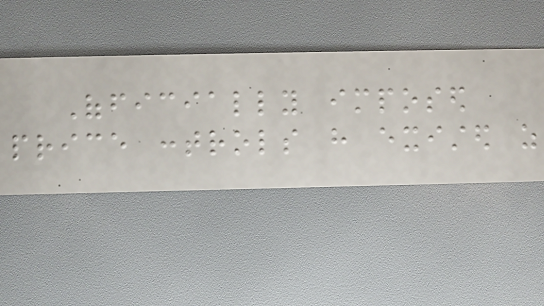Officially imposed
price controls have existed as
